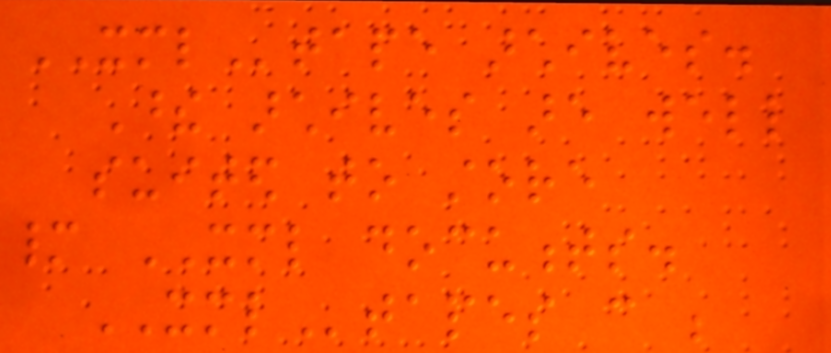XMLtape archives.
These archives are well
suited to store
many XML documents.
XMLtapes can be
